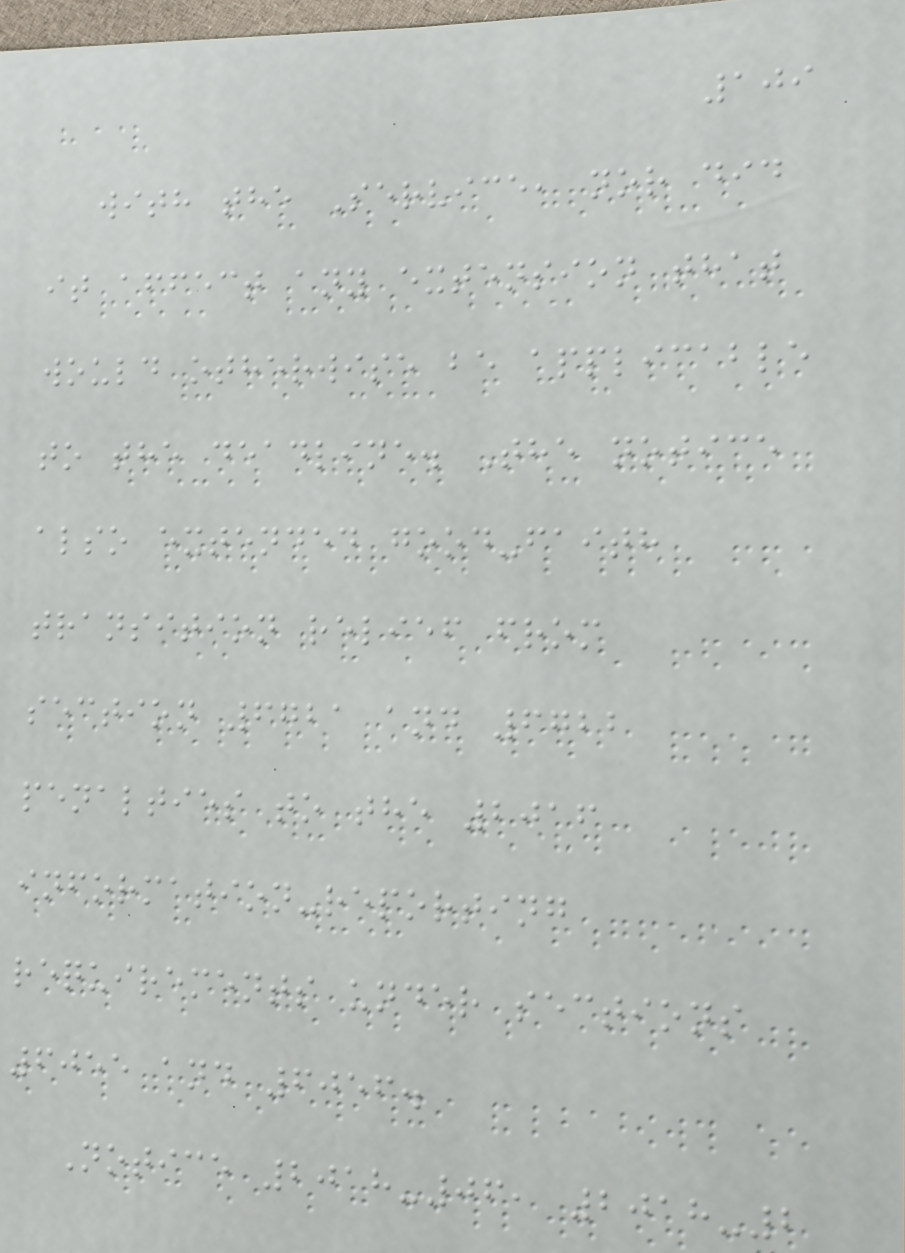109
with the Service, nor did
it affect any extension that
would otherwise be applicable
to the deadline. The notice
also extended good-faith
transition relief from
section 6721 and 6722
penalties to the 2016
information-reporting
requirements under sections
6055 and 6056.
Notice 2018-06, 2018-2
